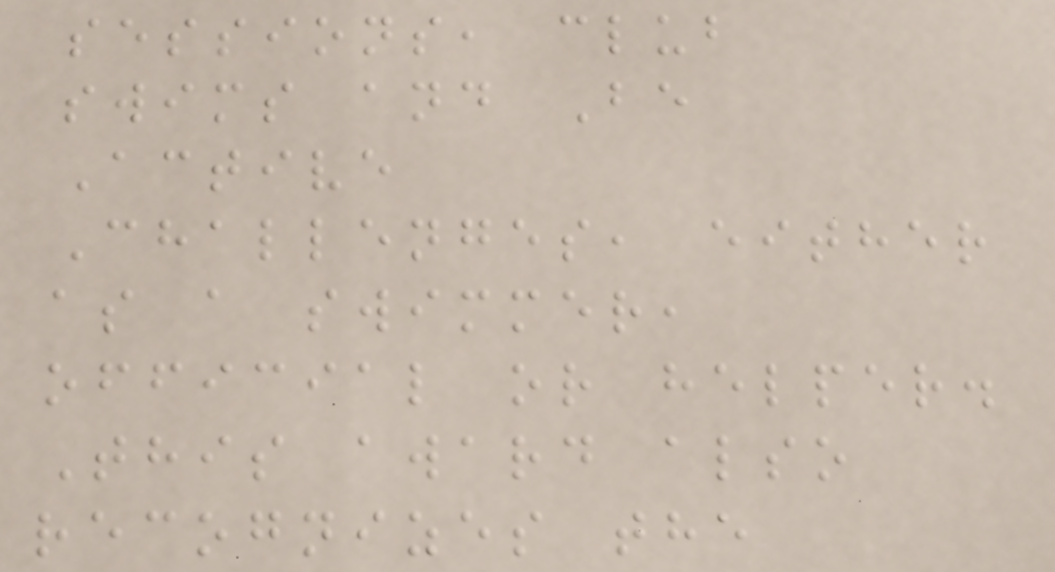sessions, club
swims and Be
Active
Challenges, either
as a swimmer,
official or helper.
This award also
recognizes the
